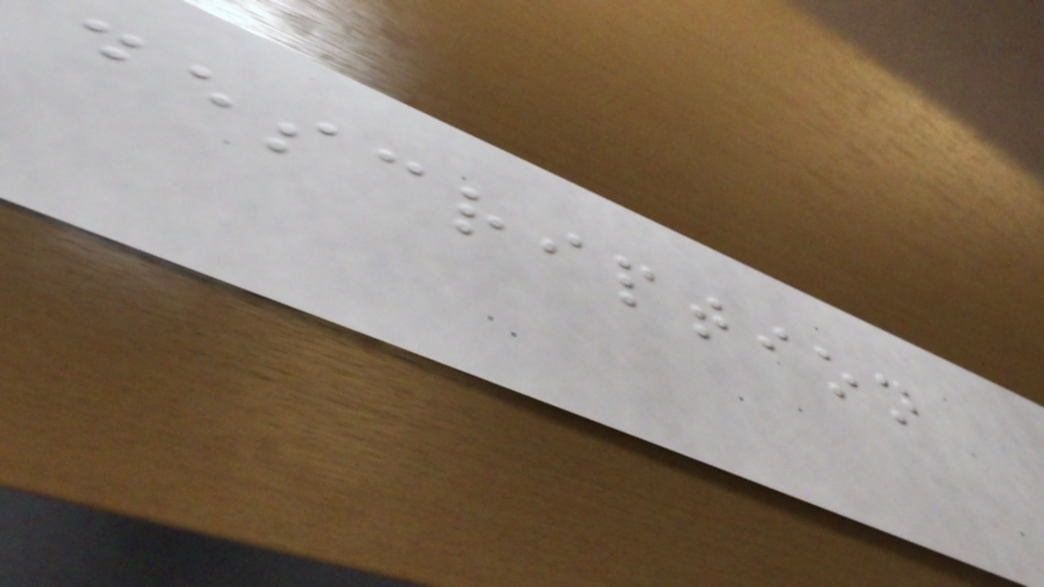description
